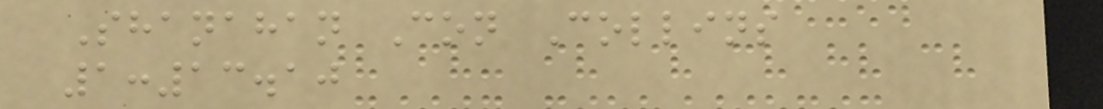Shanahan Con Collins
1:13.10
